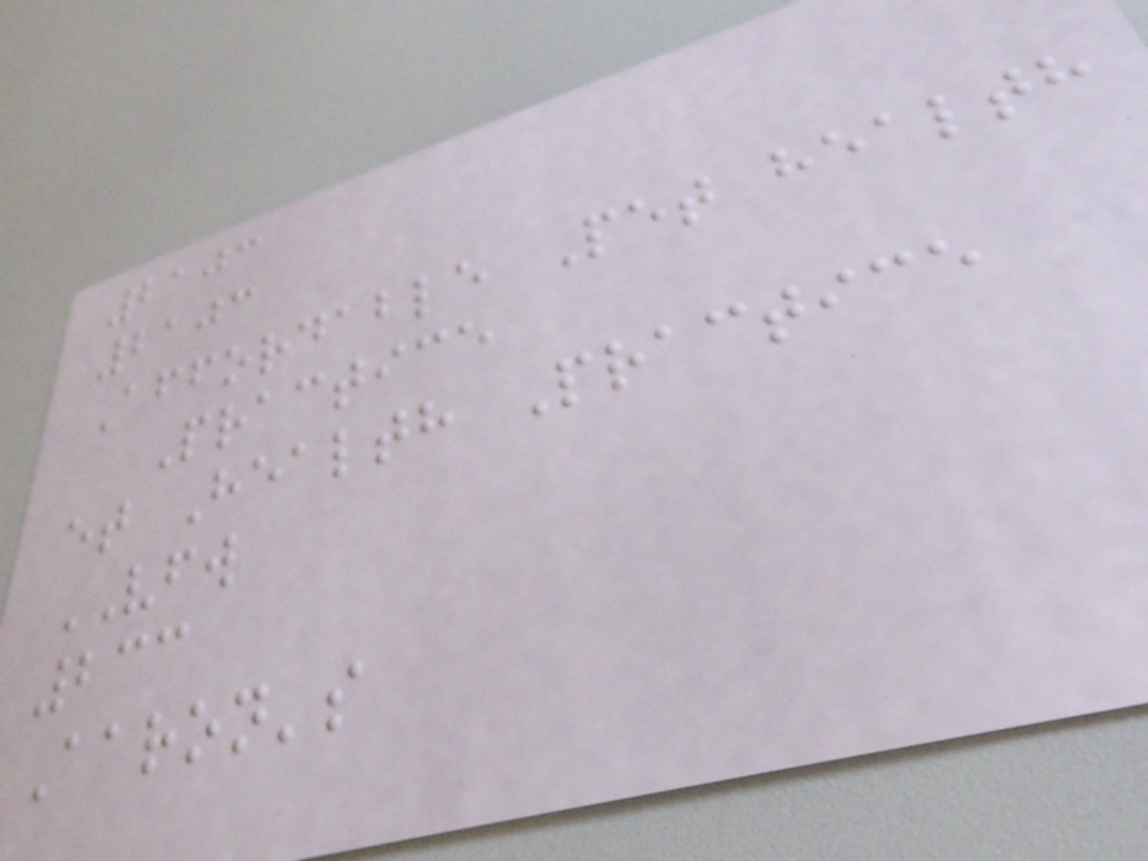2103
2103
Affordable Pet health
Practice
et Health Practice
VFW
233
Aaron's
